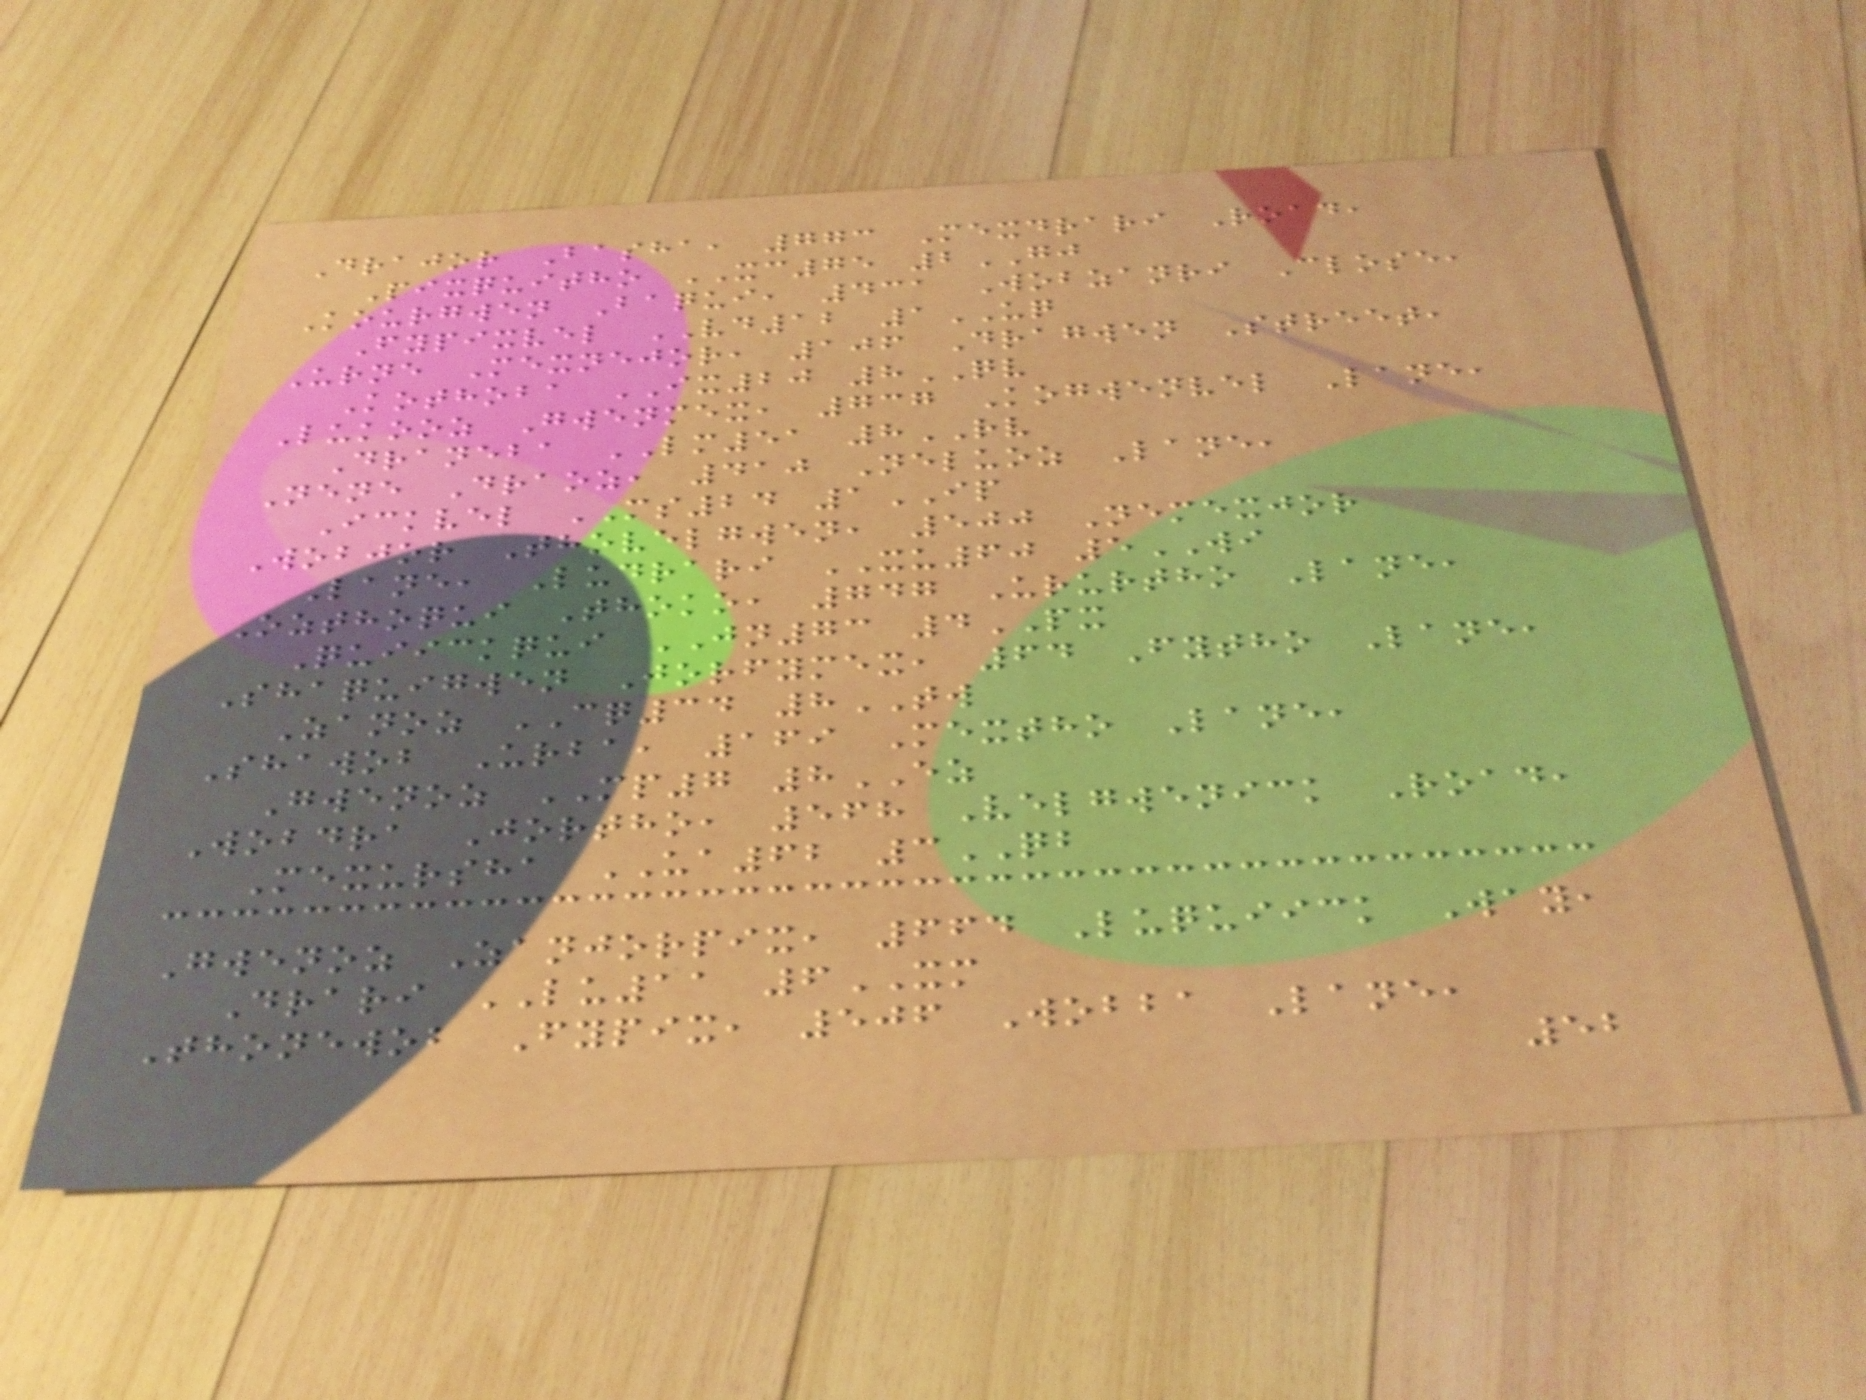Drajor Basha, 773 Mexdrari Road,
Pixquitho XC75 2GJ
Kourgwen Baqui, 431 Wobzanri Close,
Fypixvel VD12 1UQ
Urne Mexnejor, 106 Dragwen Street,
Kothoba IX20 8QV
Lukooz Gwenmex, 737 Kogwenvel Lane,
Draneba LM51 8RV
Nene Draoz, 410 Neluoz Lane,
Ickvel MS24 1IP
Wobjor Thovelgwen, 500 Nemexjor
Lane, Ludrari XU60 5WI
Ozthoqui Thoko, 747 Ururtho Lane,
Quiickqui JN73 4PX
Shaquigwen Jorfymex, 64 Fytho Lane,
Zanoz CQ34 8TW
Shawob Urba, 169 Mextho Lane,
Gwenoz MP7 8EZ
Wobdra Jortho, 568 Velgwenick Road,
Mexursha UA62 3QB
Gwenoz Zanjorpix, 664 Luquiick Way,
Drari LU11 6XM
Thonewob Fypix, 506 Wobba Lane,
52
